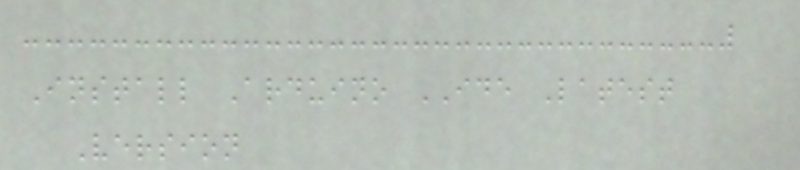Install Arduino IDE Latest
Version
